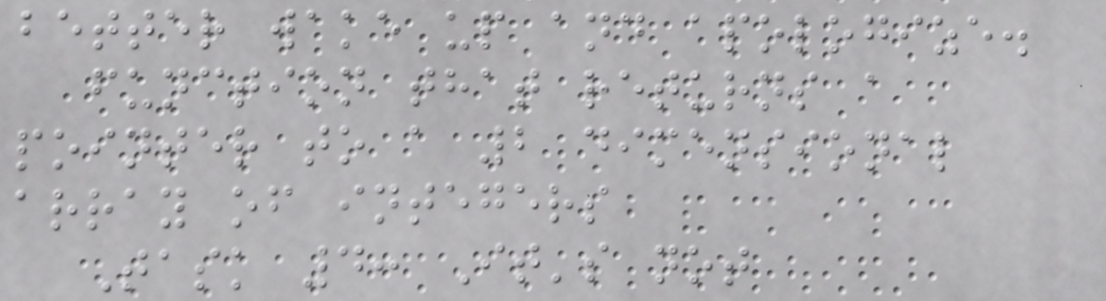better wake up and apologize.
function that returns a
pointer to a 2 dimensional
array of integers
Task 4: It's not
